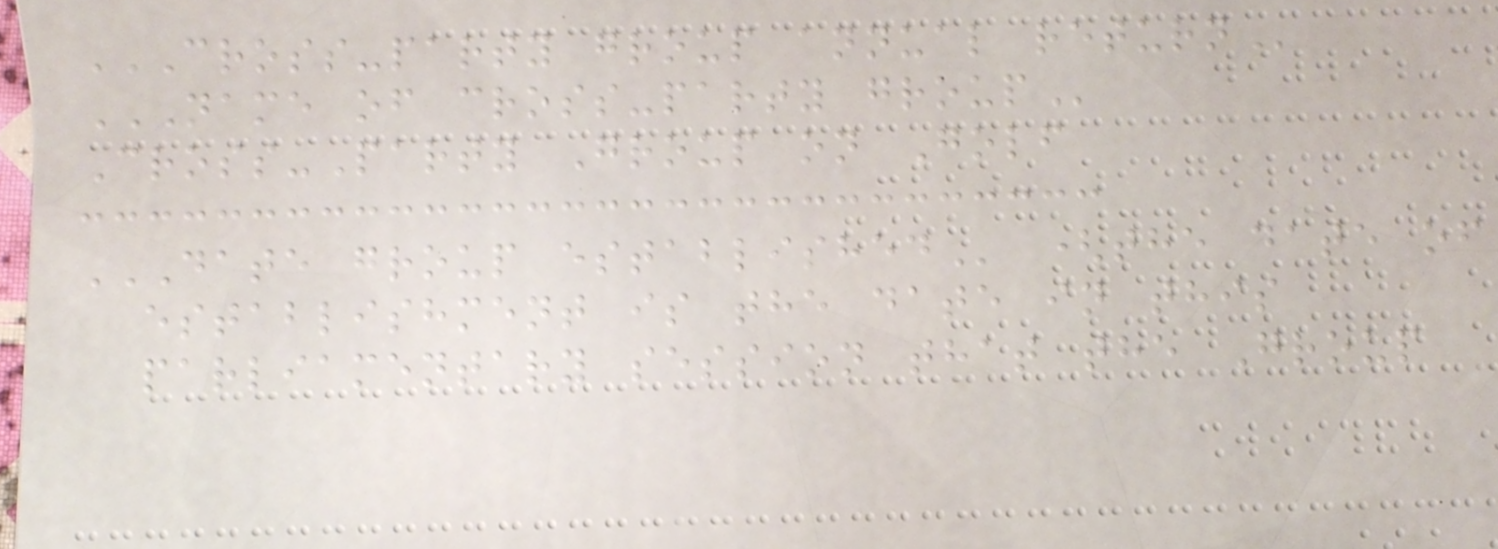CROSS-PARTY GROUP ANNUAL RETURN
NAME OF CROSS-PARTY GROUP
Cross-Party Group on Golf
DATE GROUP ESTABLISHED (the date of
establishment is the date in this
parliamentary session that the Group
